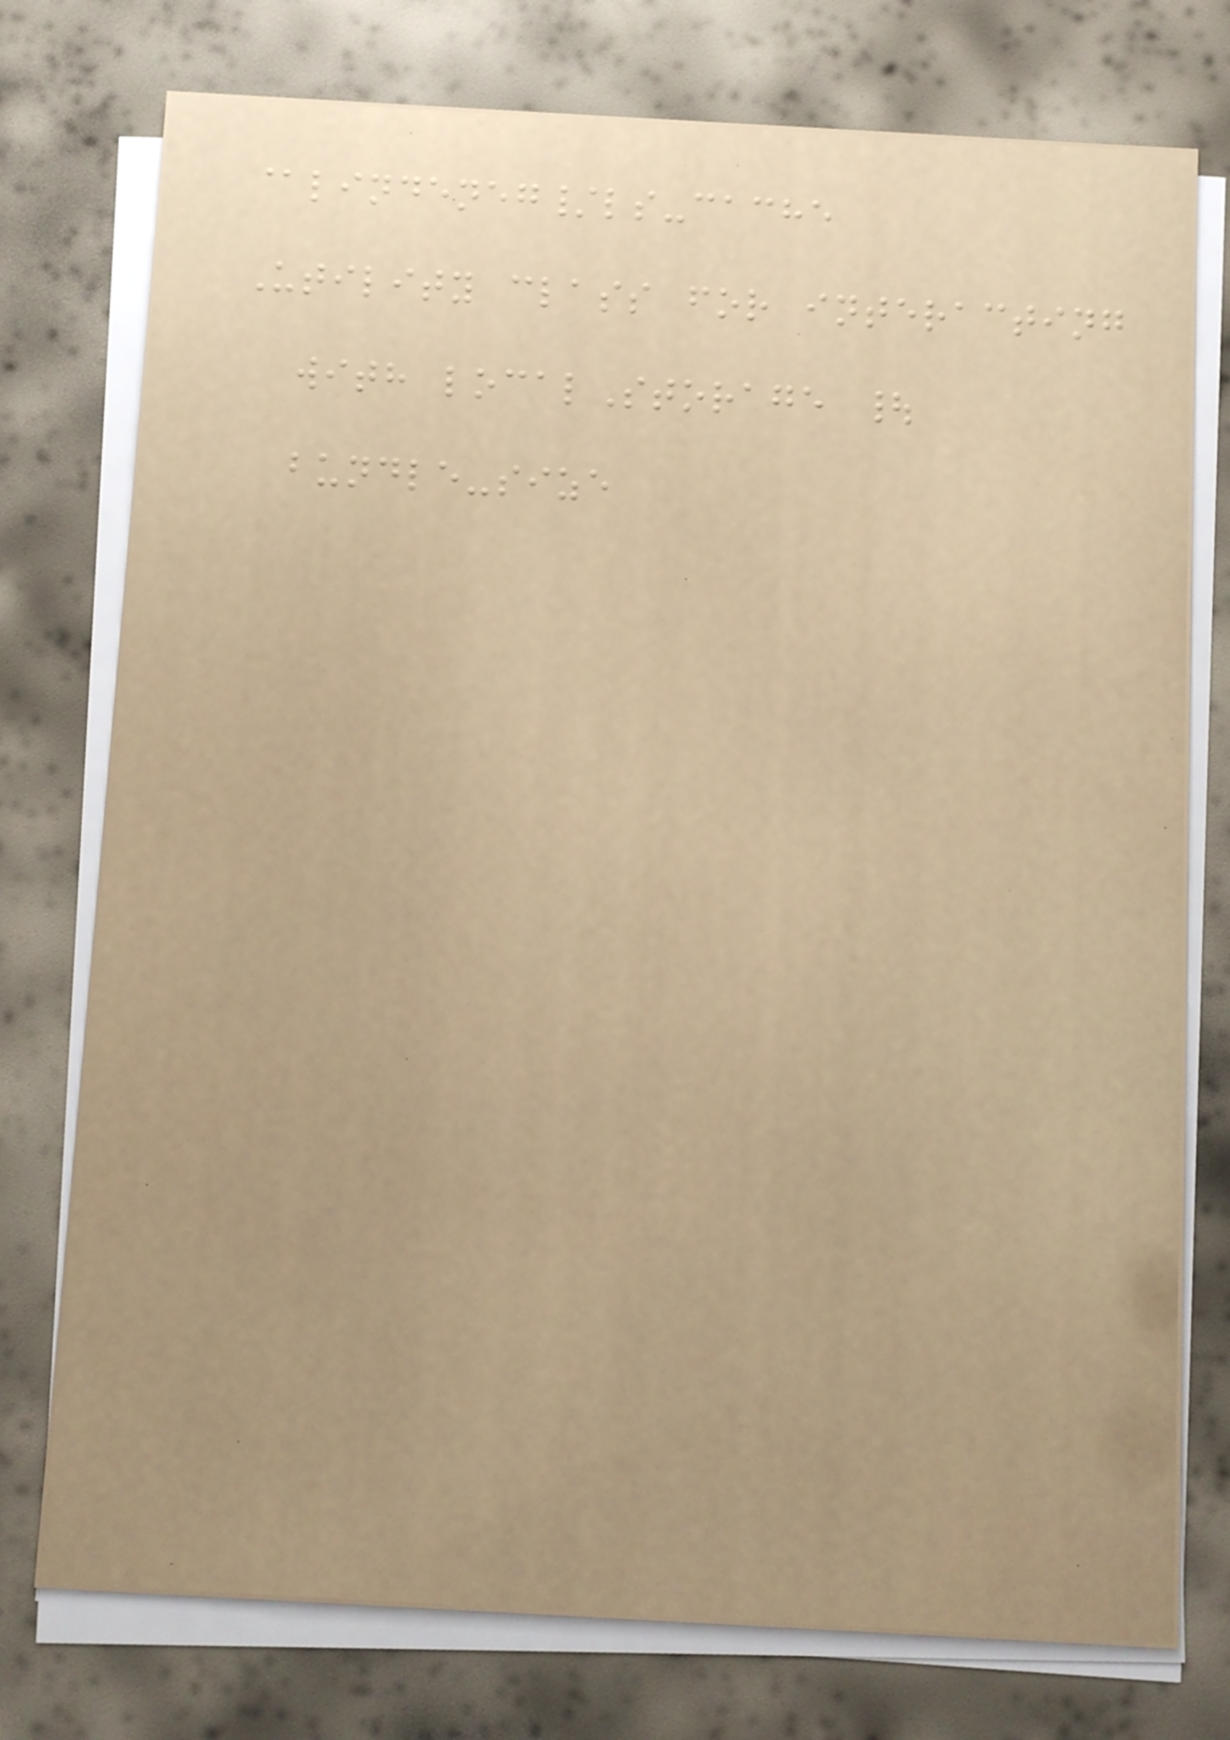@lindeneg/ls-cache
Utility class for interacting
with localStorage |
bundle-size
